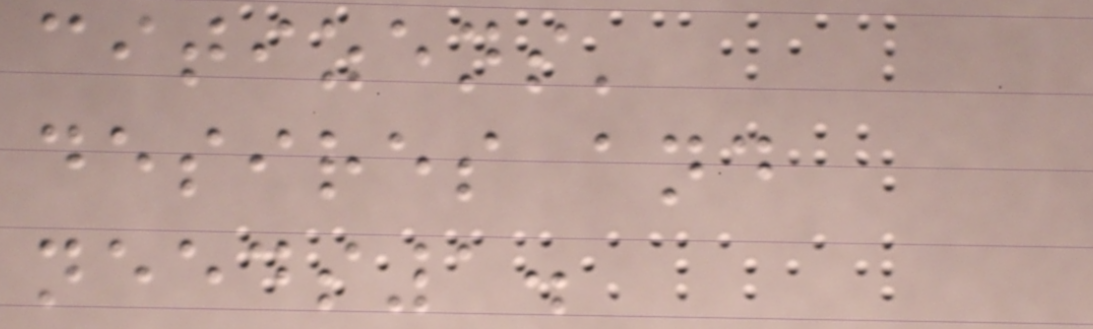citizens'
desires and
needs1.
